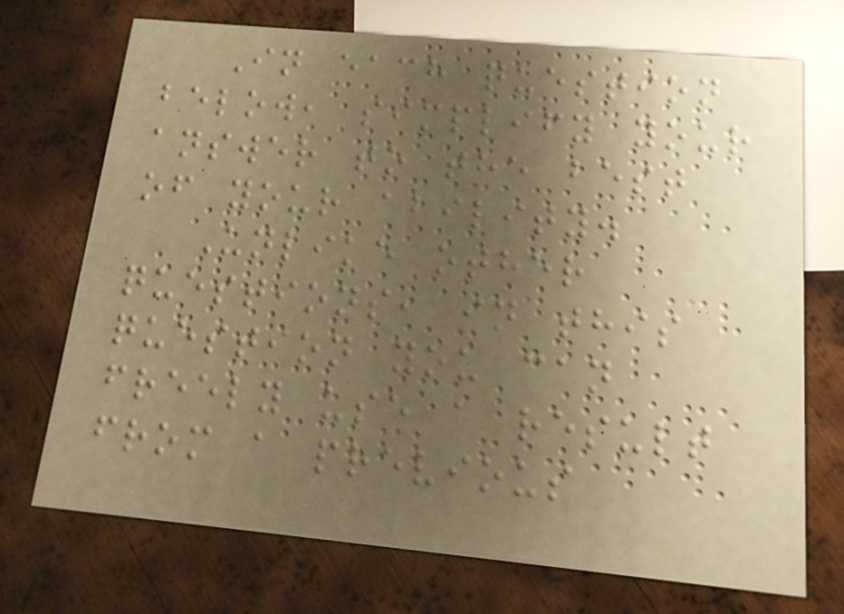In each question
below, simplify your
answer to the best
of your ability.
Unlike other
questions, in this
question you can
freely use a result
from a previous
